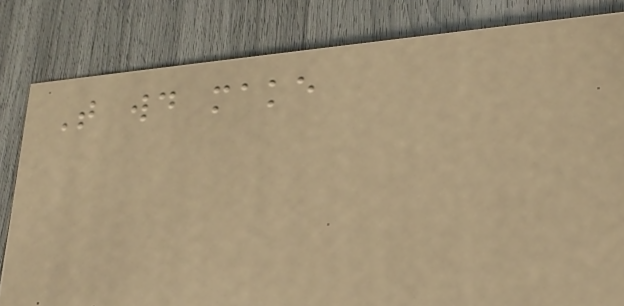That would make
